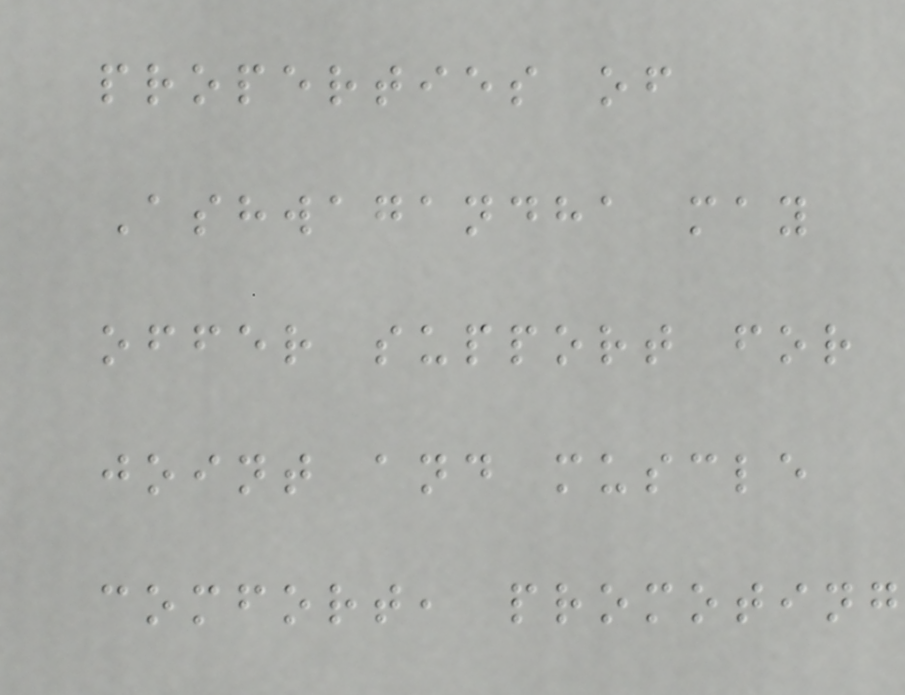properties of
Ashwagandha may
offer support for
joint and muscle
comfort, promoting
